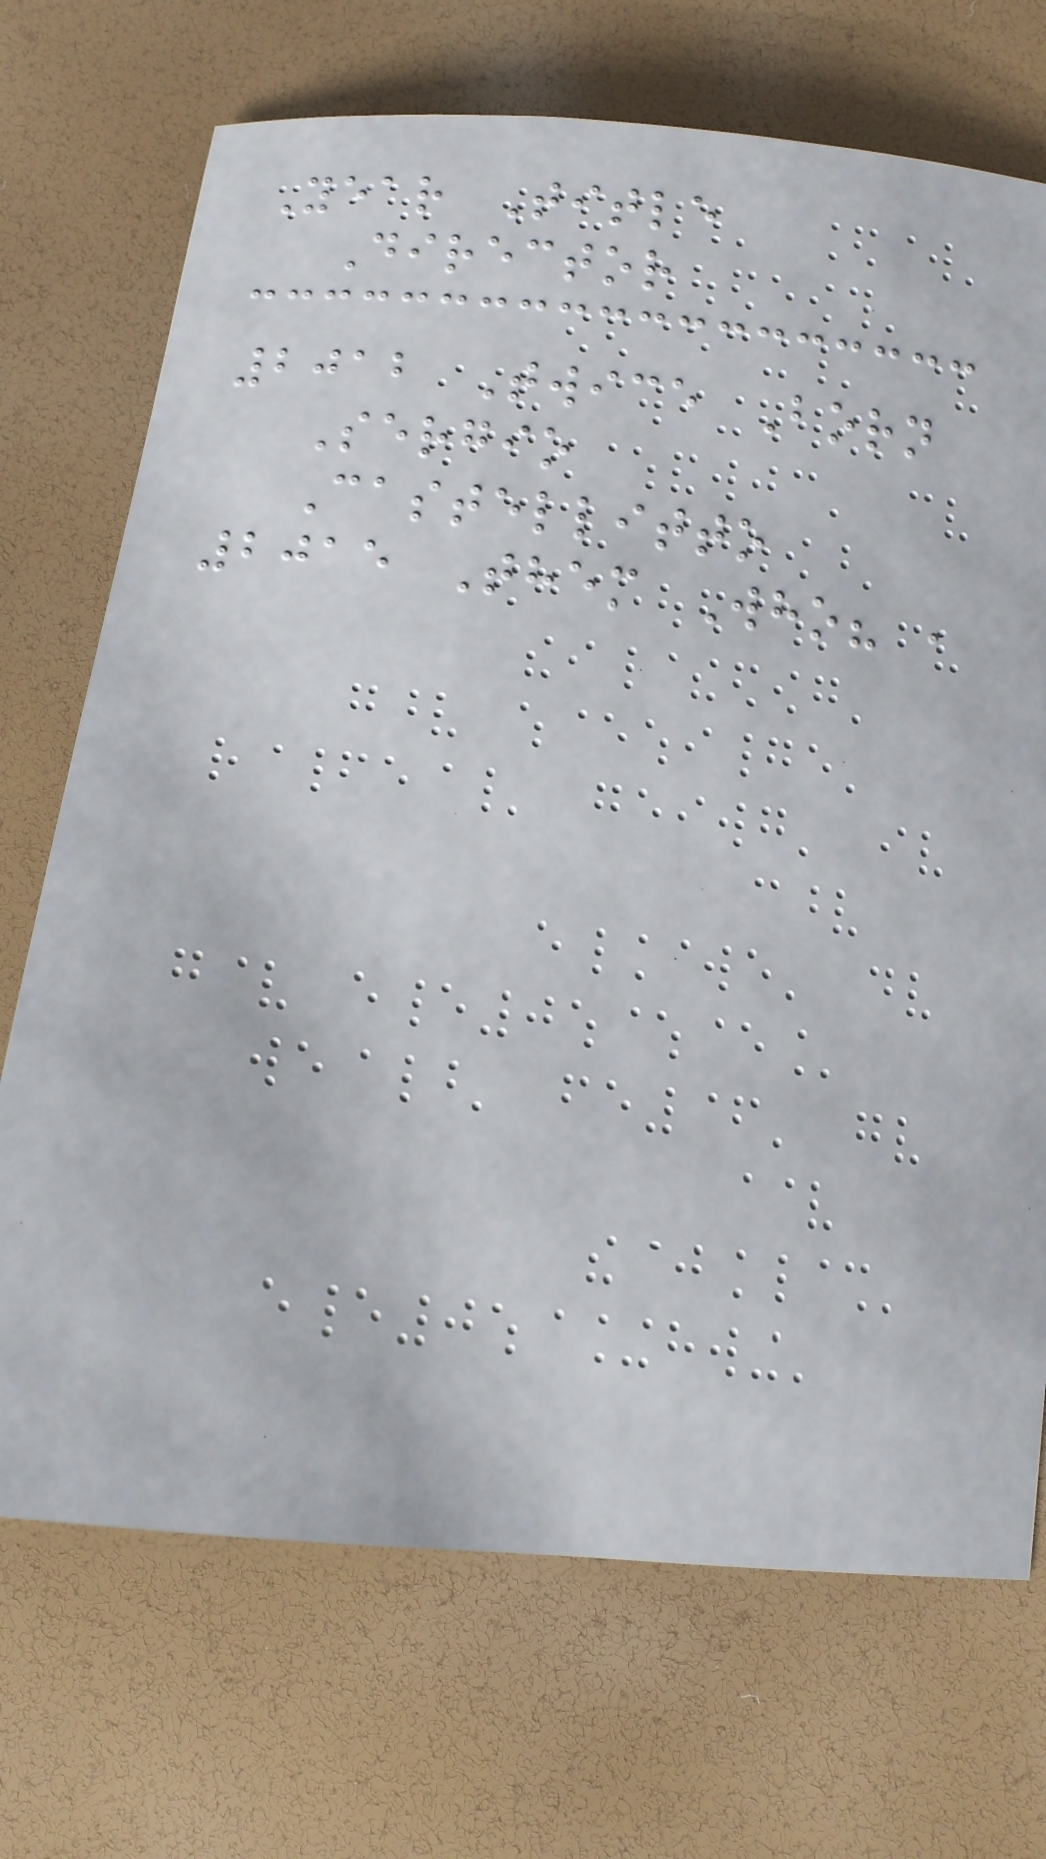Year Title
Director
2012 Twice Born
Sergio
Castellitto
2015 Them Who? ,
